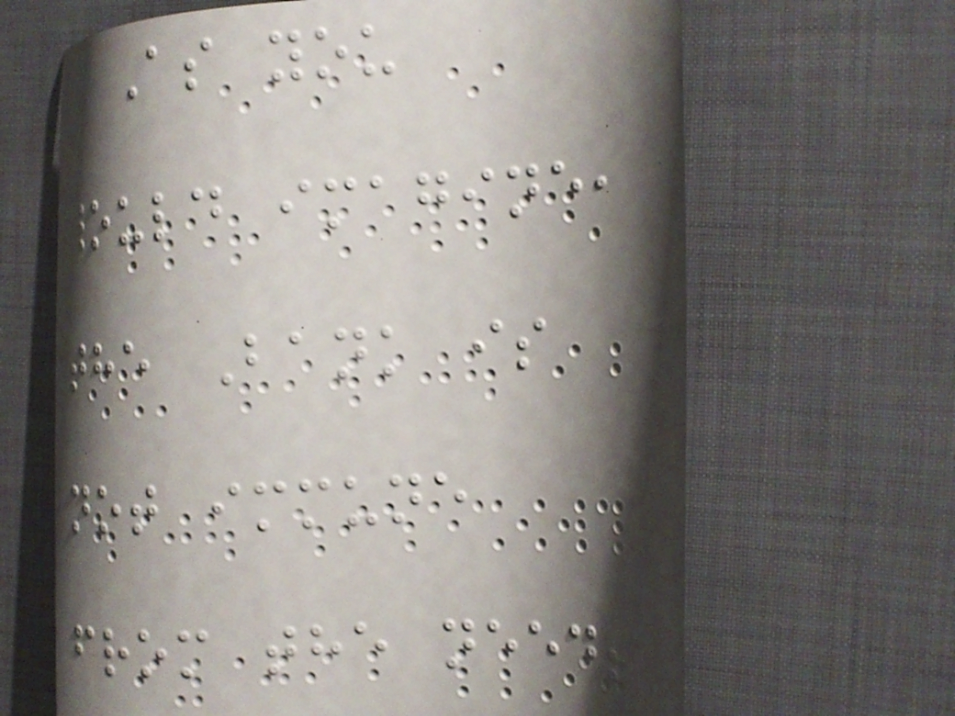As you
would imagine,
the Bank is
not immune
from the needs
